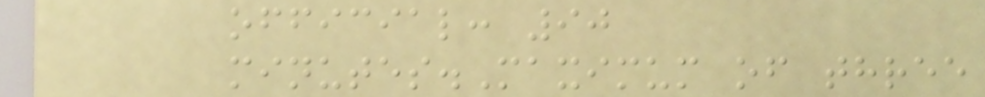official: 90
minutes.Maximum of three
